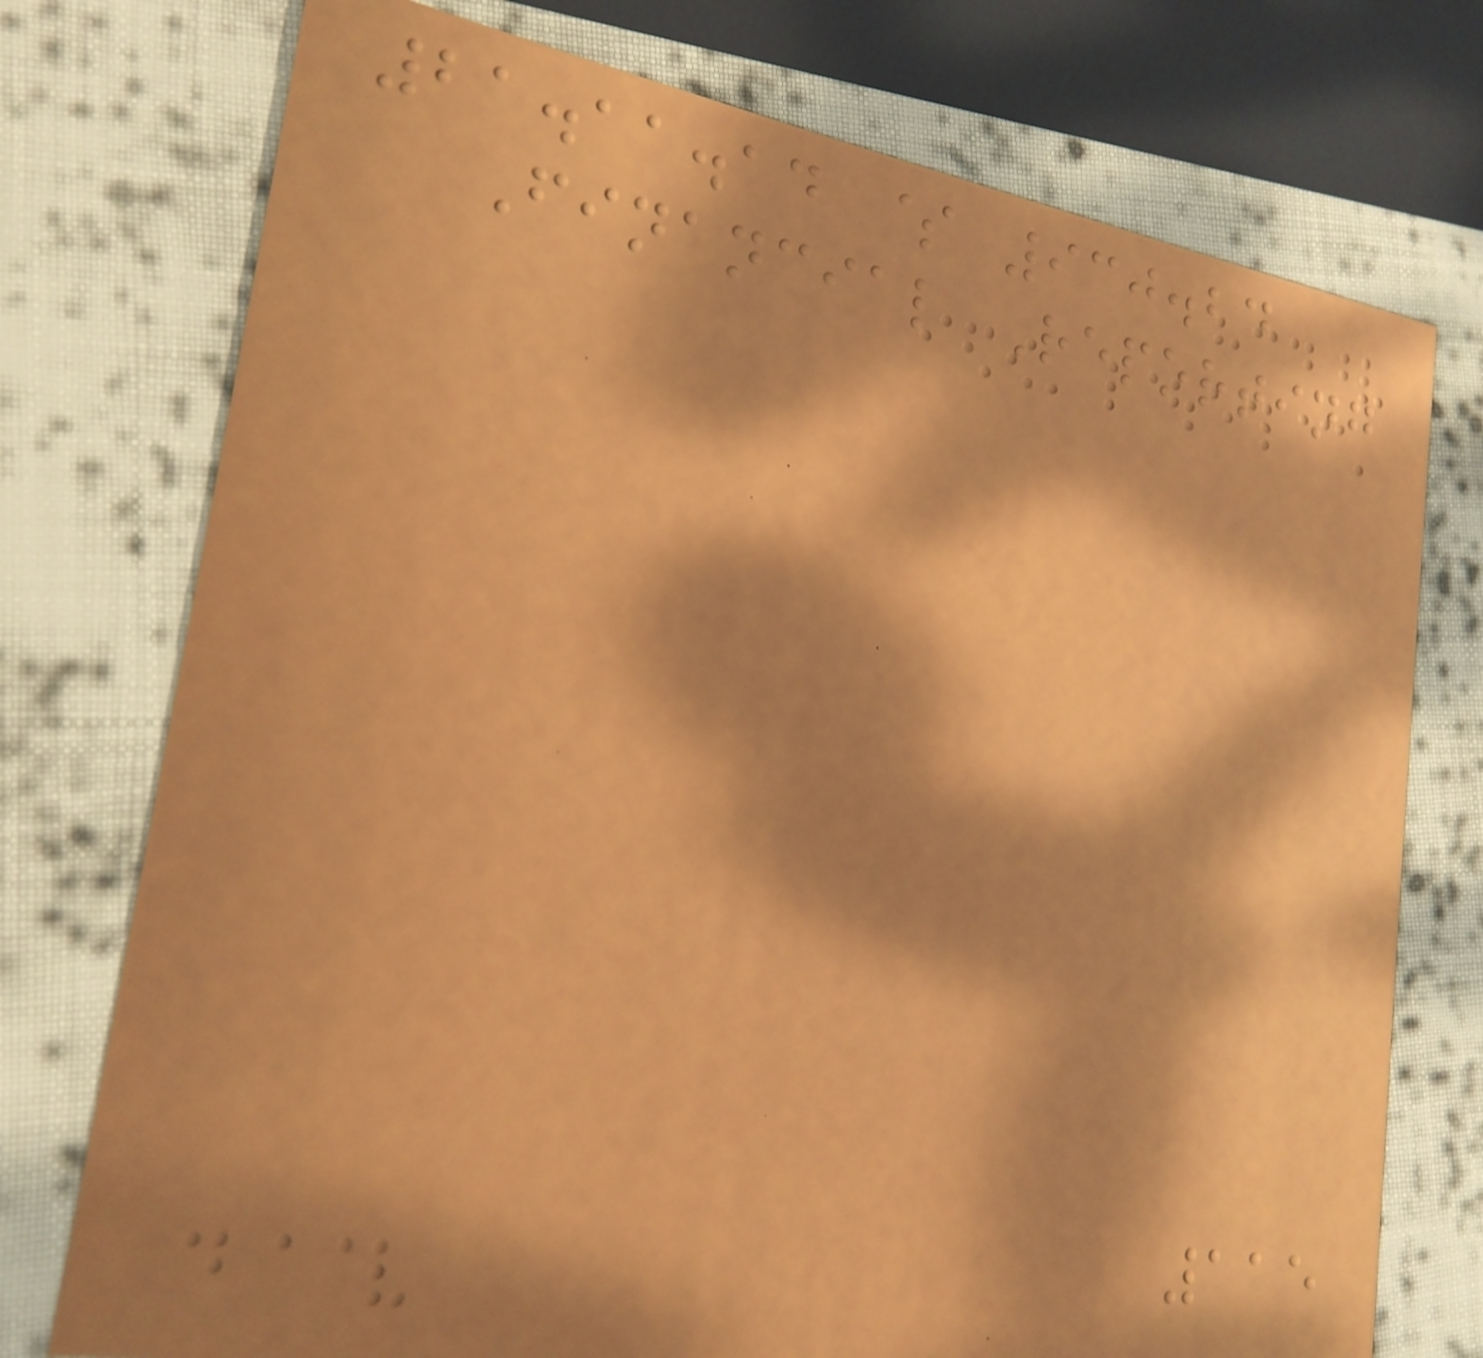21.11.14 $ 930.24
Financial Reporting
115
